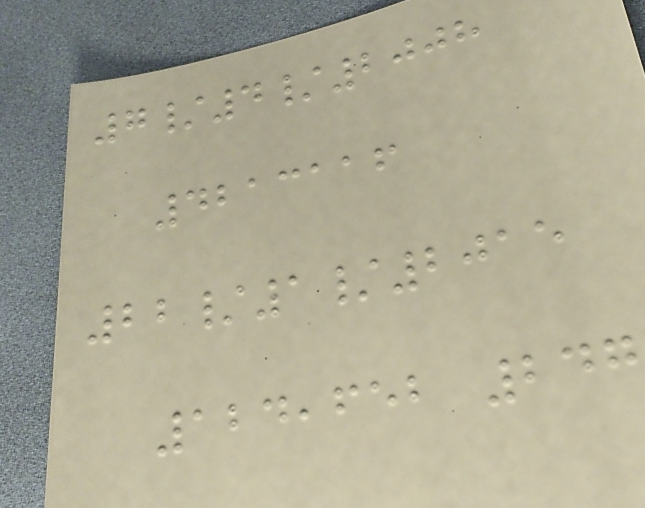7/4/2008
4213116
22/1/2015
124,652 247
